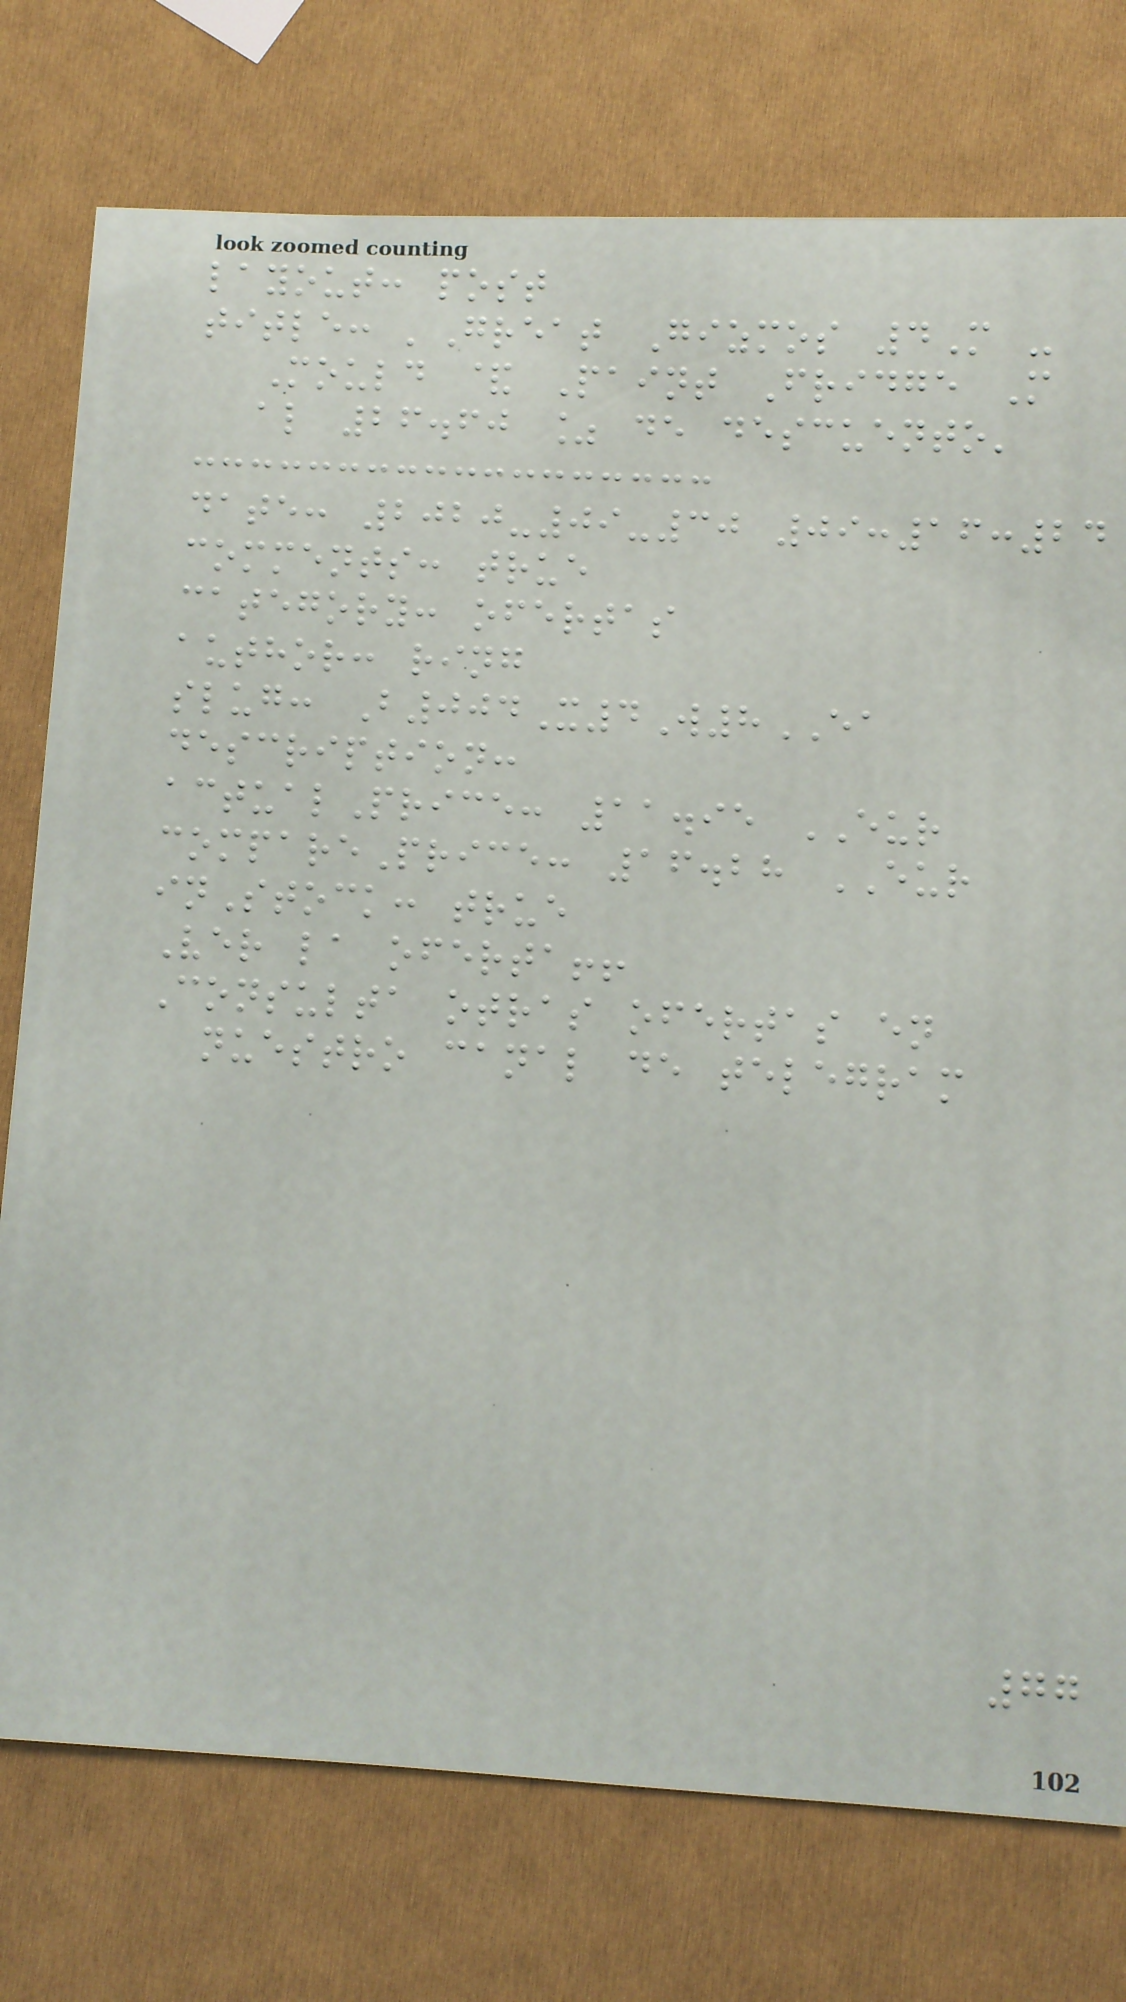layout: post
title: 'Great Gizmos 4M -
Mould & Paint Fridge M
al 26.60 % de descuento'
date: 2020-09-30 09:16:24
comments: true
category: ofertas
author: ring
slug: B004X4W8EA
description:
actualPrice: 11.95 EUR
comparePrice: 16.28 EUR
inStock: true
Ver la oferta!!
Consulta otras ofertas en
nuestro canal de telegram
77
